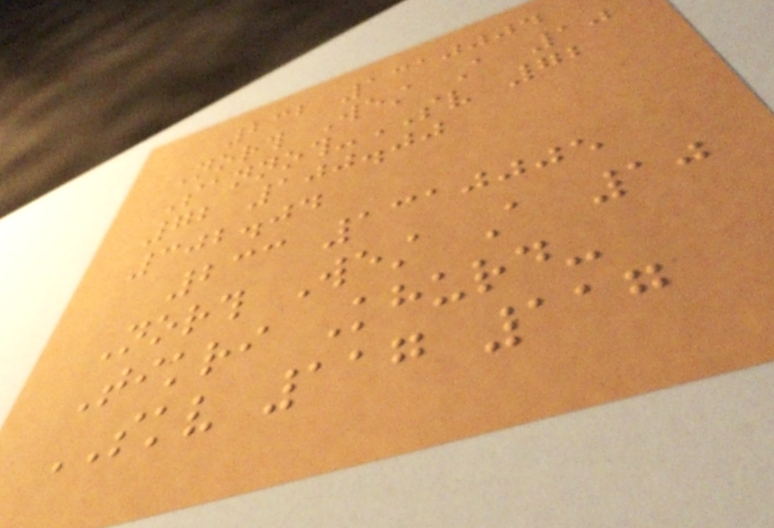232 1310004
North West A 10
Sannoth-SV 72
72 100.00
302.04
233 1310005
North West A 10
Tikri Khurd-
SKV 117 117
